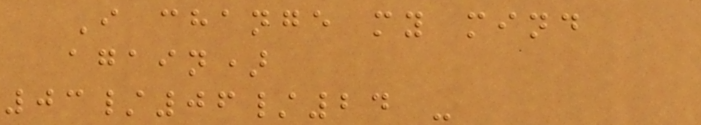I change my mind
again)
03/06/24 -
